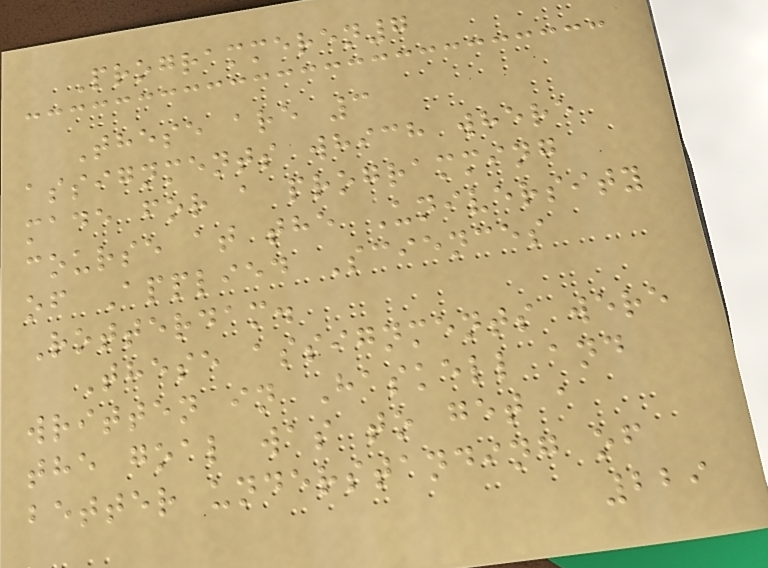Programmeren7
These are 3
assignments which where
made for a programming
course at the University
of Applied Sciences
Rotterdam.
These assignments were
written in Haskell and
the goal was to get a
better understanding of
229
